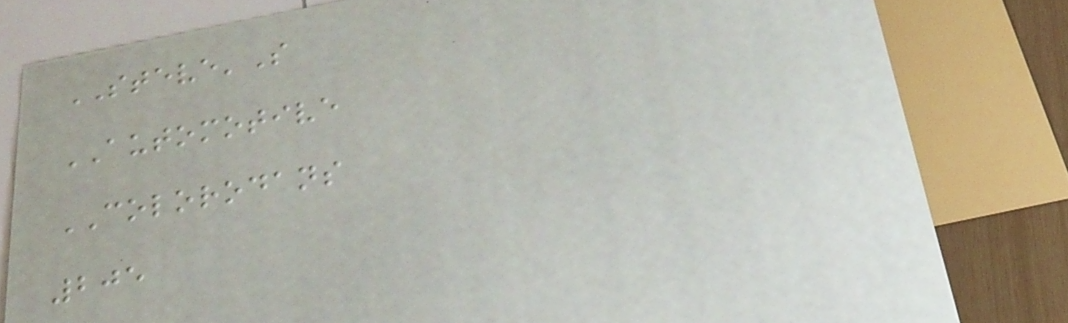STEVE'S
AUTOMOTIVE
COLORODANS
205
